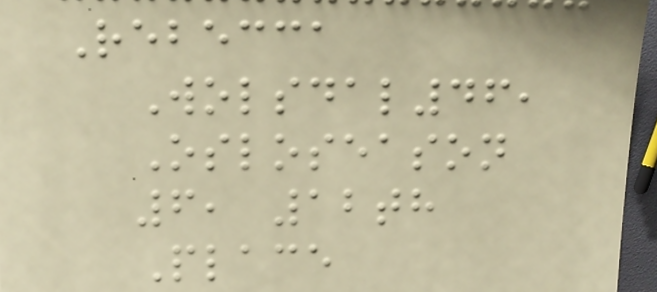Rebecca
Wolsdal46,
Osloseason
6, 12th
Place
